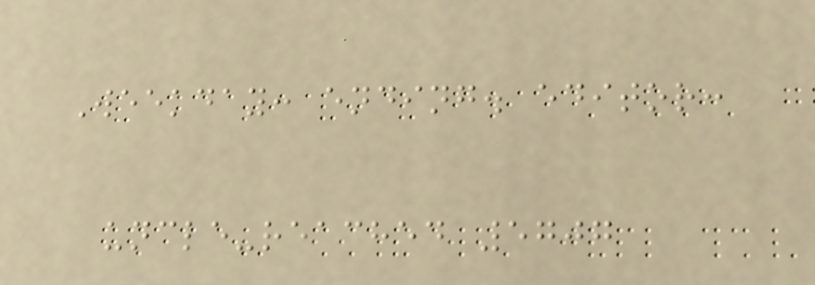Weekday: ending. editor:
uncle-reached 5707
